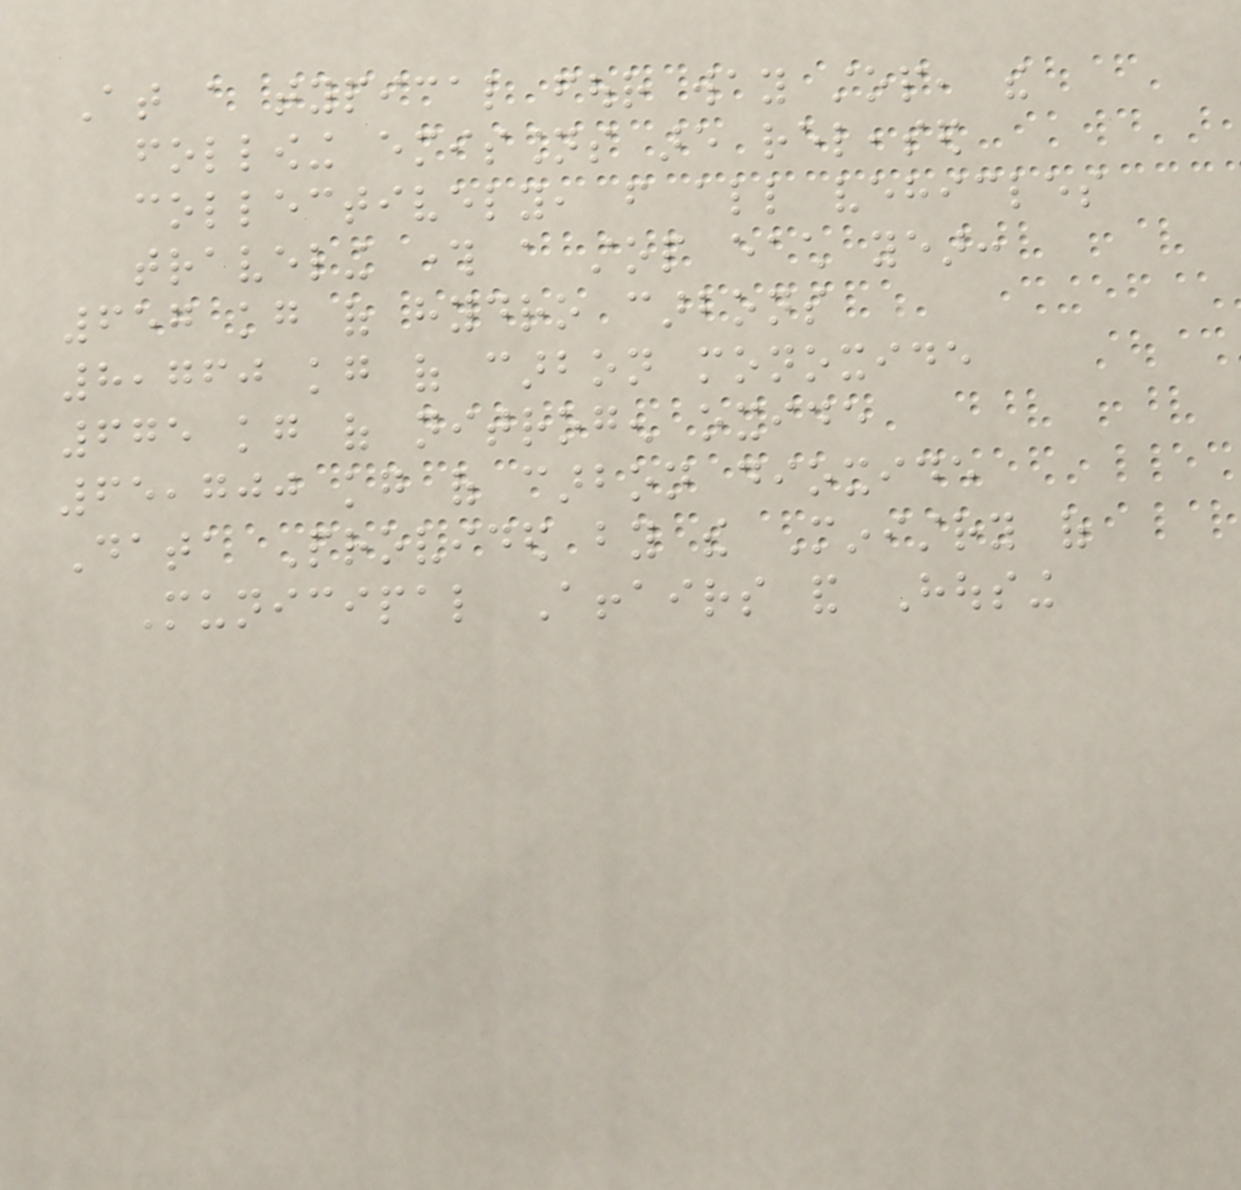At a typical four way stop, the
following emissions are released
collectively, from all vehicles
traveling through a stop each year:
657 kg of hydro carbons
8,760 kg of carbon monoxide
675 kg of nitrogen oxide
65,700 kg of carbon dioxide
Data Provided by the Ministry of
Municipal Affairs and Housing
